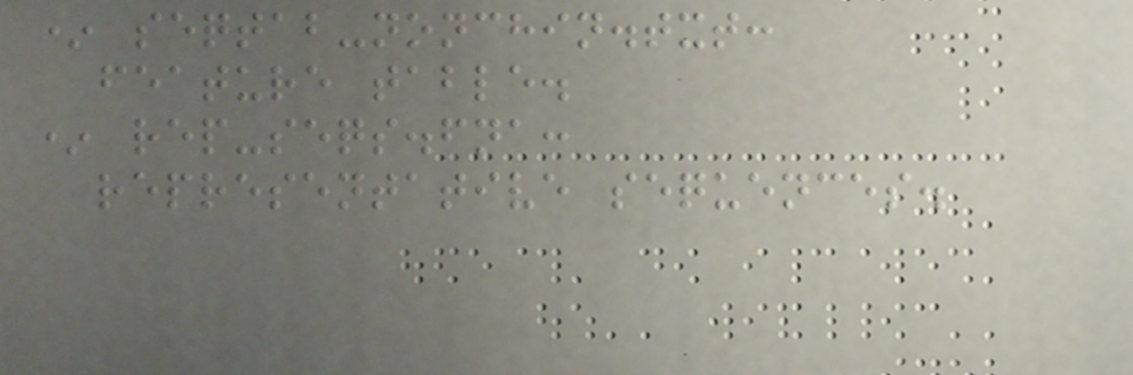* seqtab-nonchin.txt:
feature table.
* rep-seqs.fna:
representative sequences.
